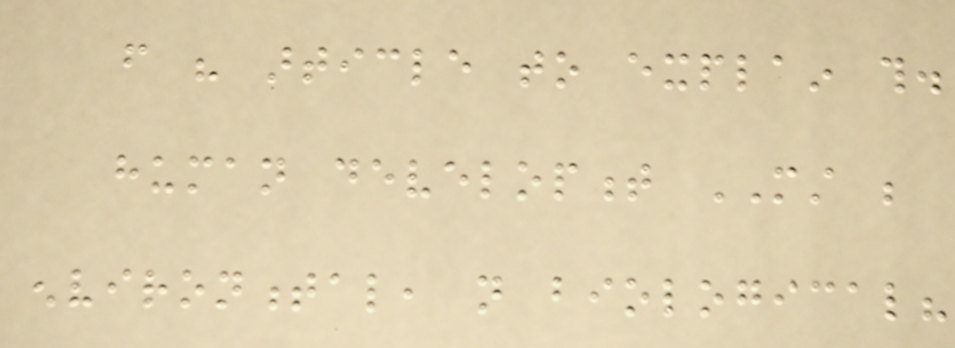from his article to explain this.
human development MUST be
environmental, not biological?
